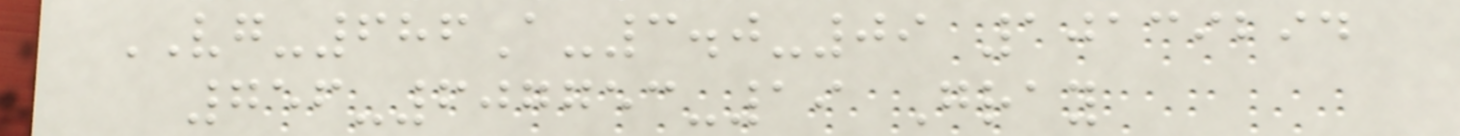VG-686A-3.0-09 10139294
756-607753-19 Gray
